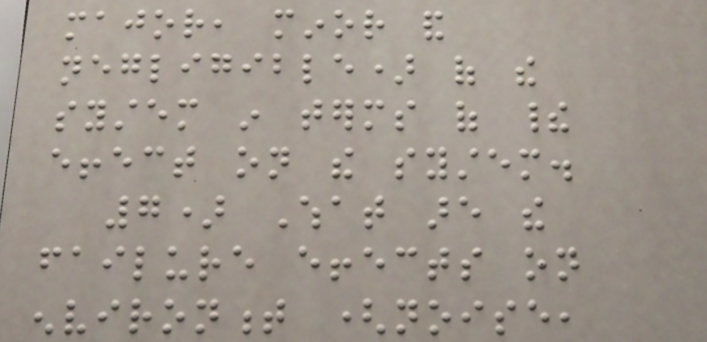major, minor and
negligible) of the
system in terms of their
effect on the system.
7) What are the
failure effects on
environment (noise,
